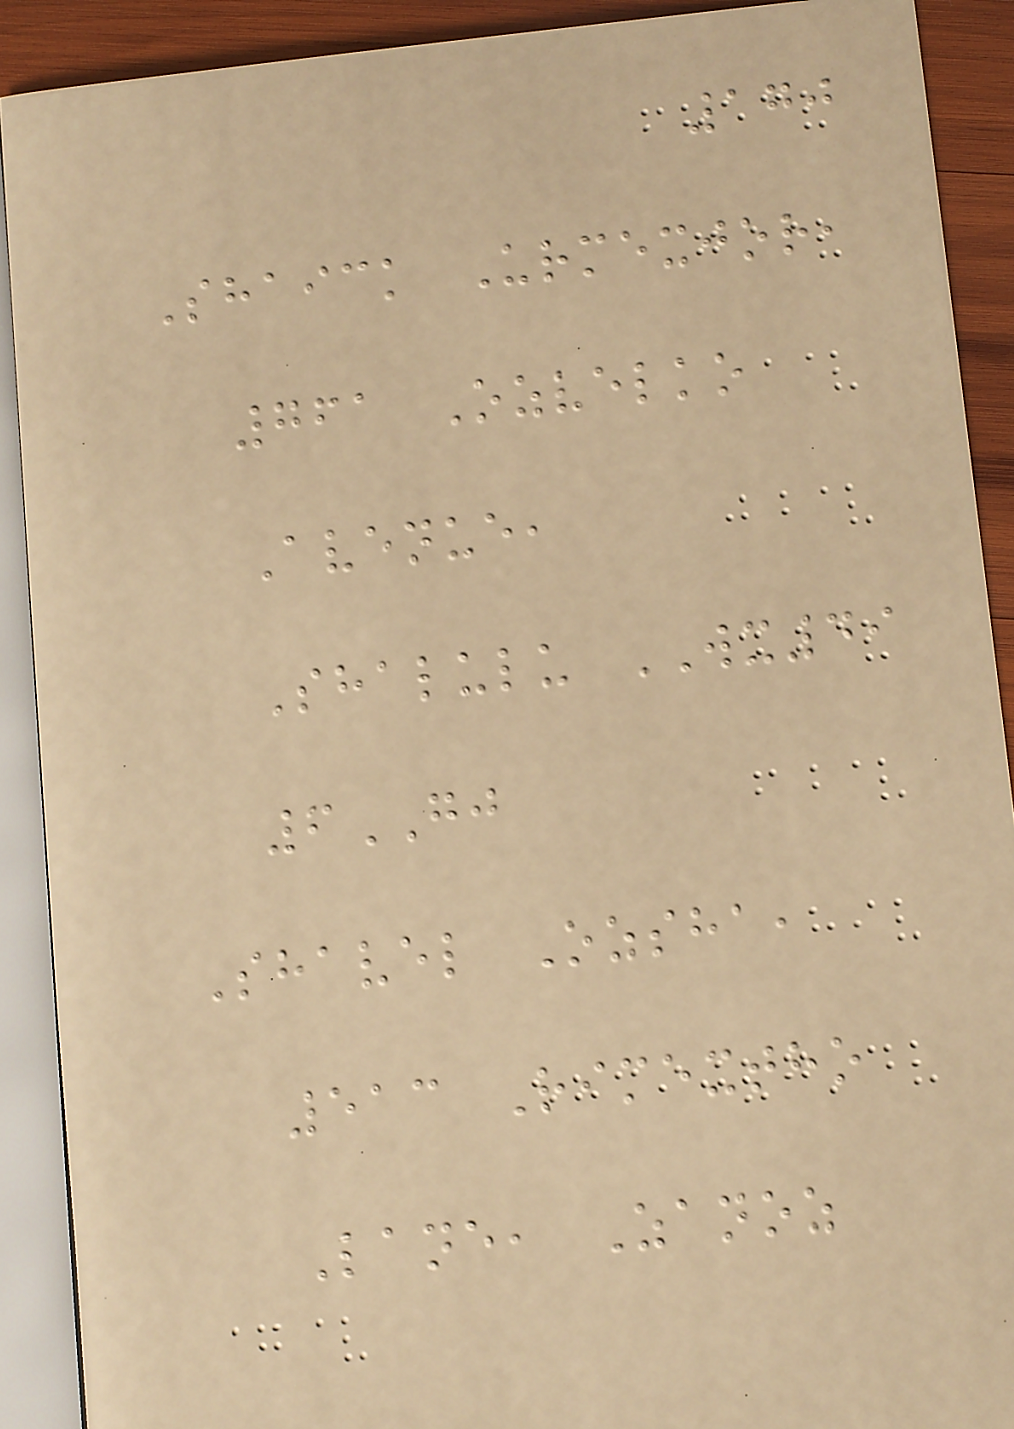170
Shaick Urmexjor,
761 Ozvelko
Avenue,
Shalulu WX49
6GJ
Shavel Ozsha,
513 Rimextho
Lane, Zanoz
